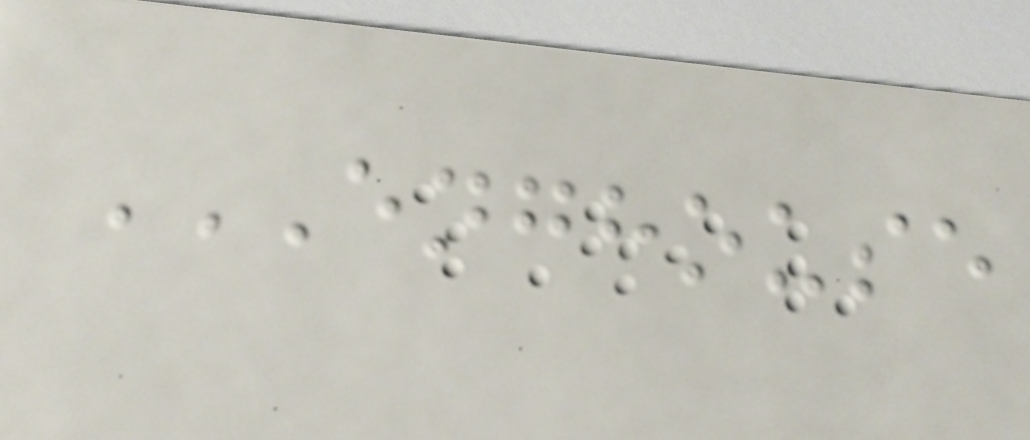ENGHOUSE
